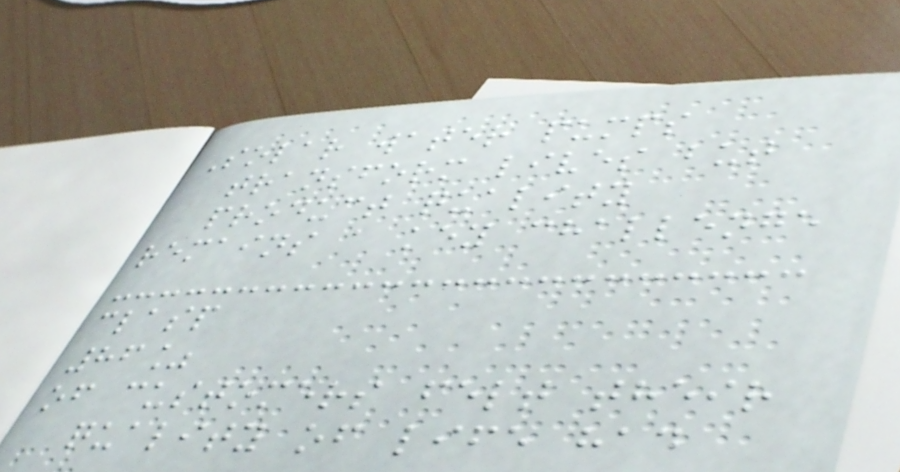Solar water pumps
transform lives but
product quality
remains a key challenge
clasp
86%
of customers felt their
quality of life had
